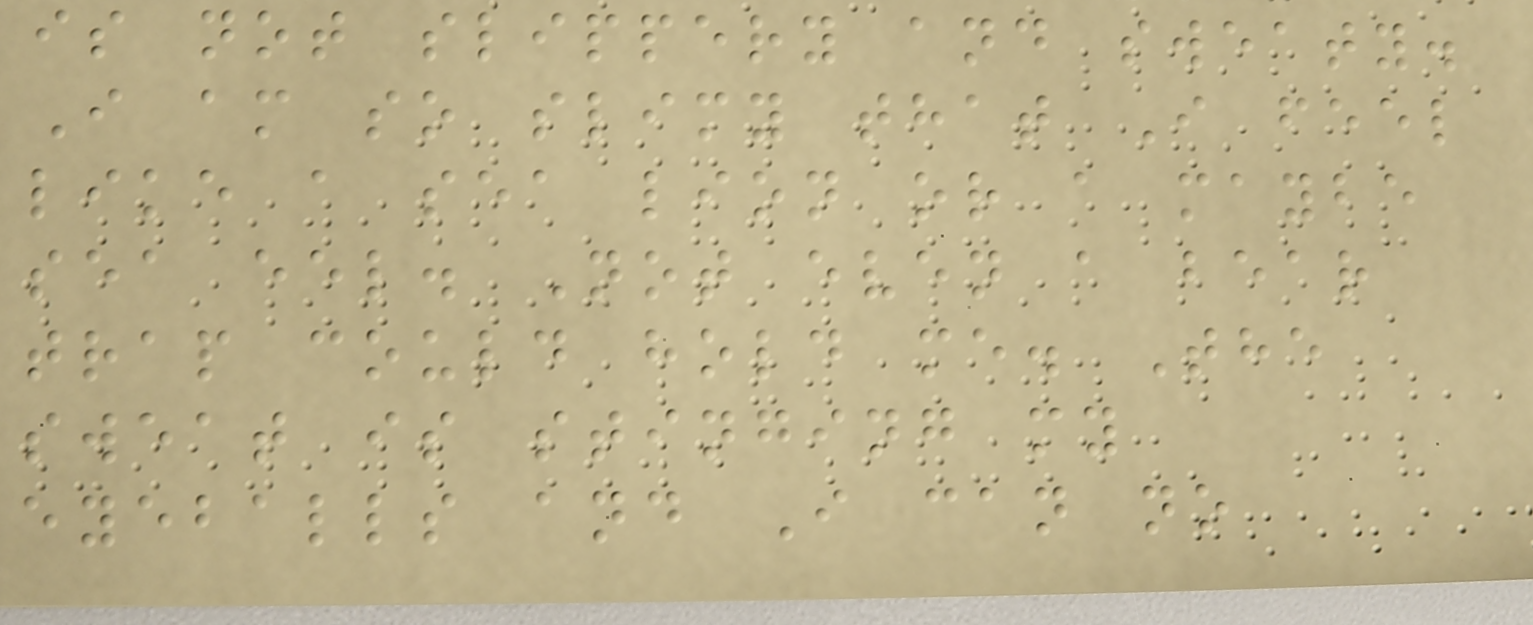is not slippery and sweaty.
I am so slimy that I feel
like a sea lion or a maybe
sea eel. Not even a bear
trap could hold me. The
sweat is stinging my
eyeballs and I can no
